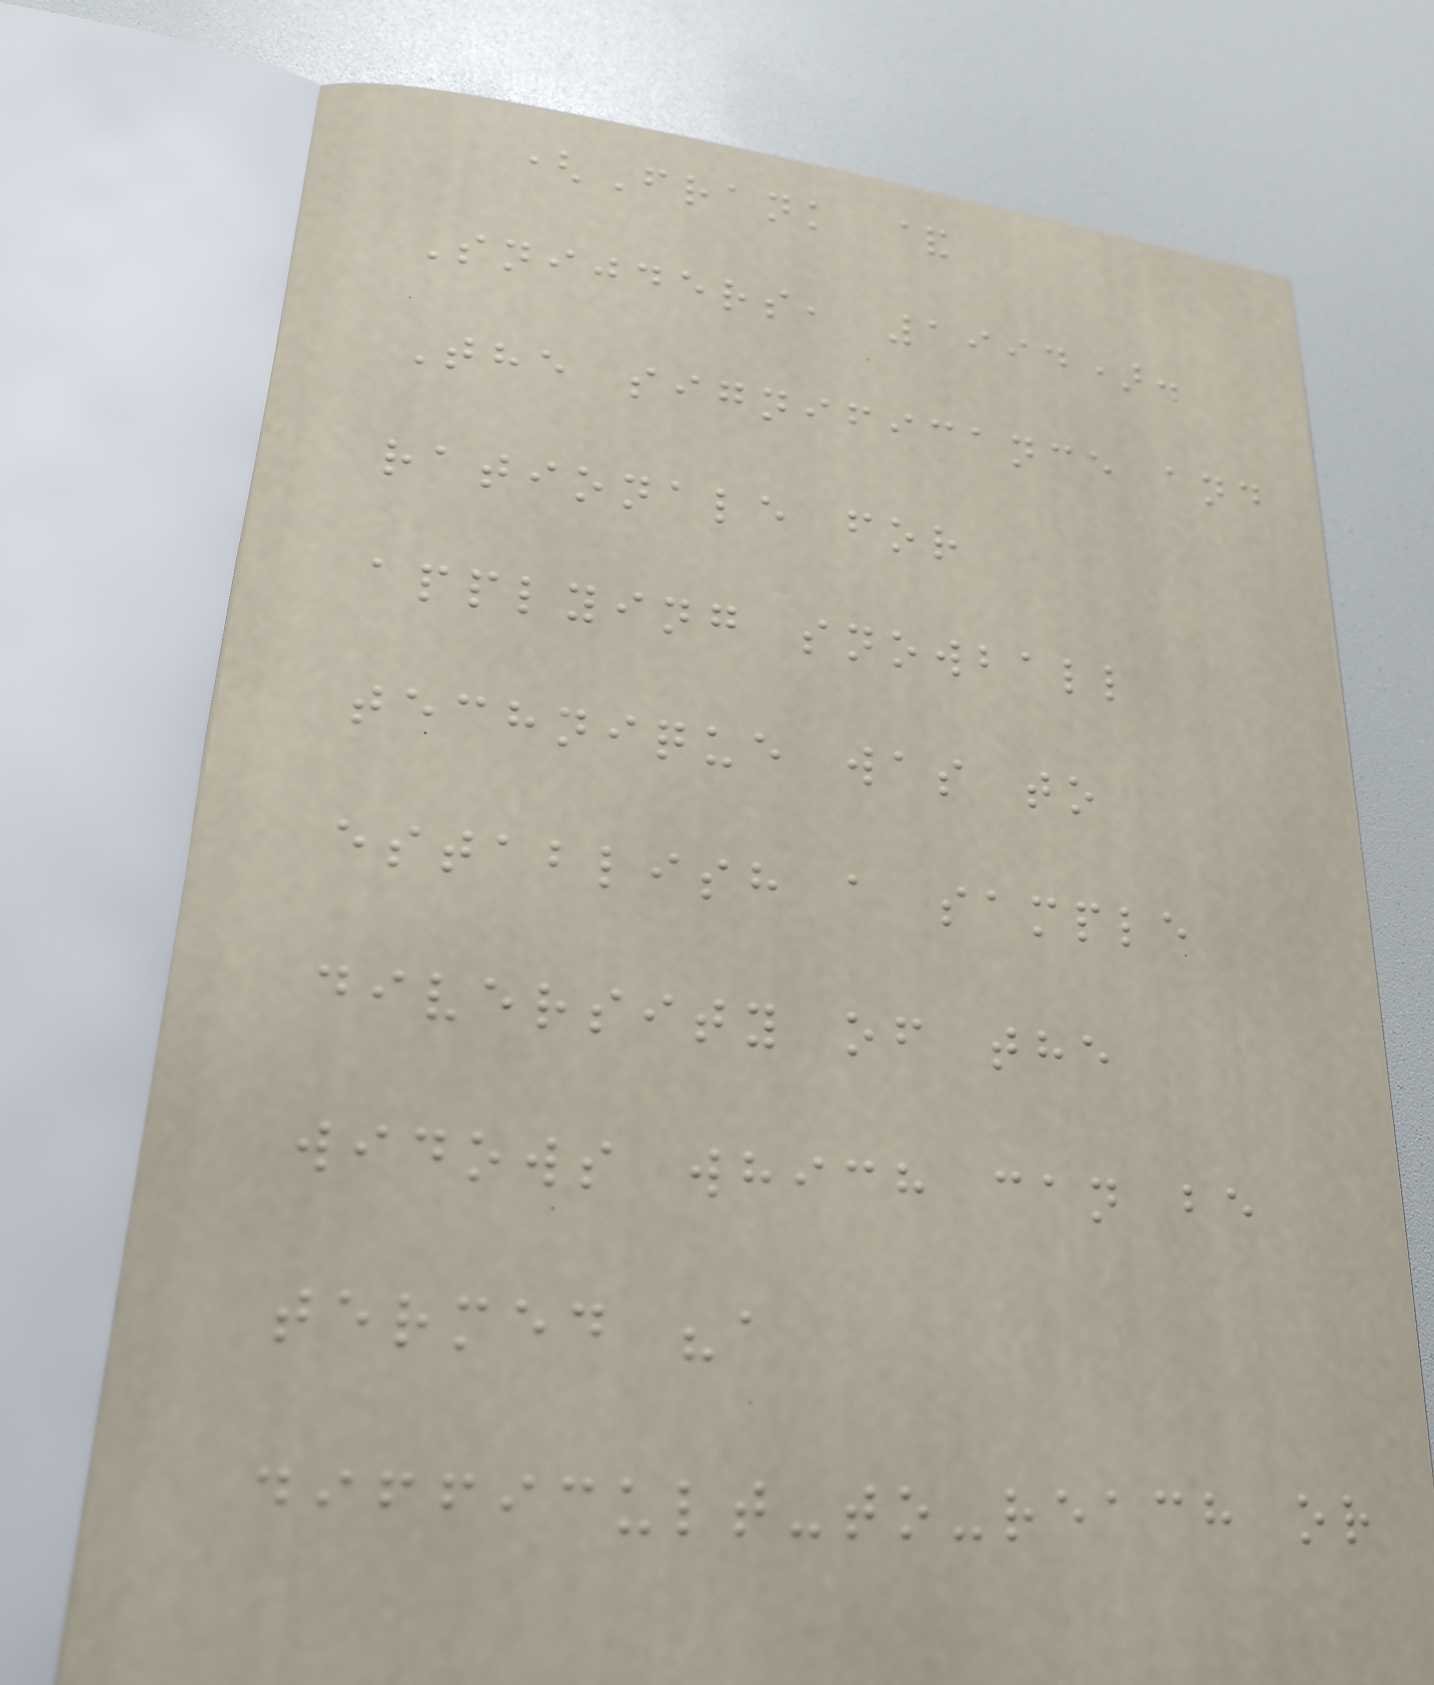(Frank &
Snijders, 1994).
The significance and
rationale for
applying snowball
technique was to
establish a sample
diversity of the
widows which can be
termed "a
difficult-to-reach or
